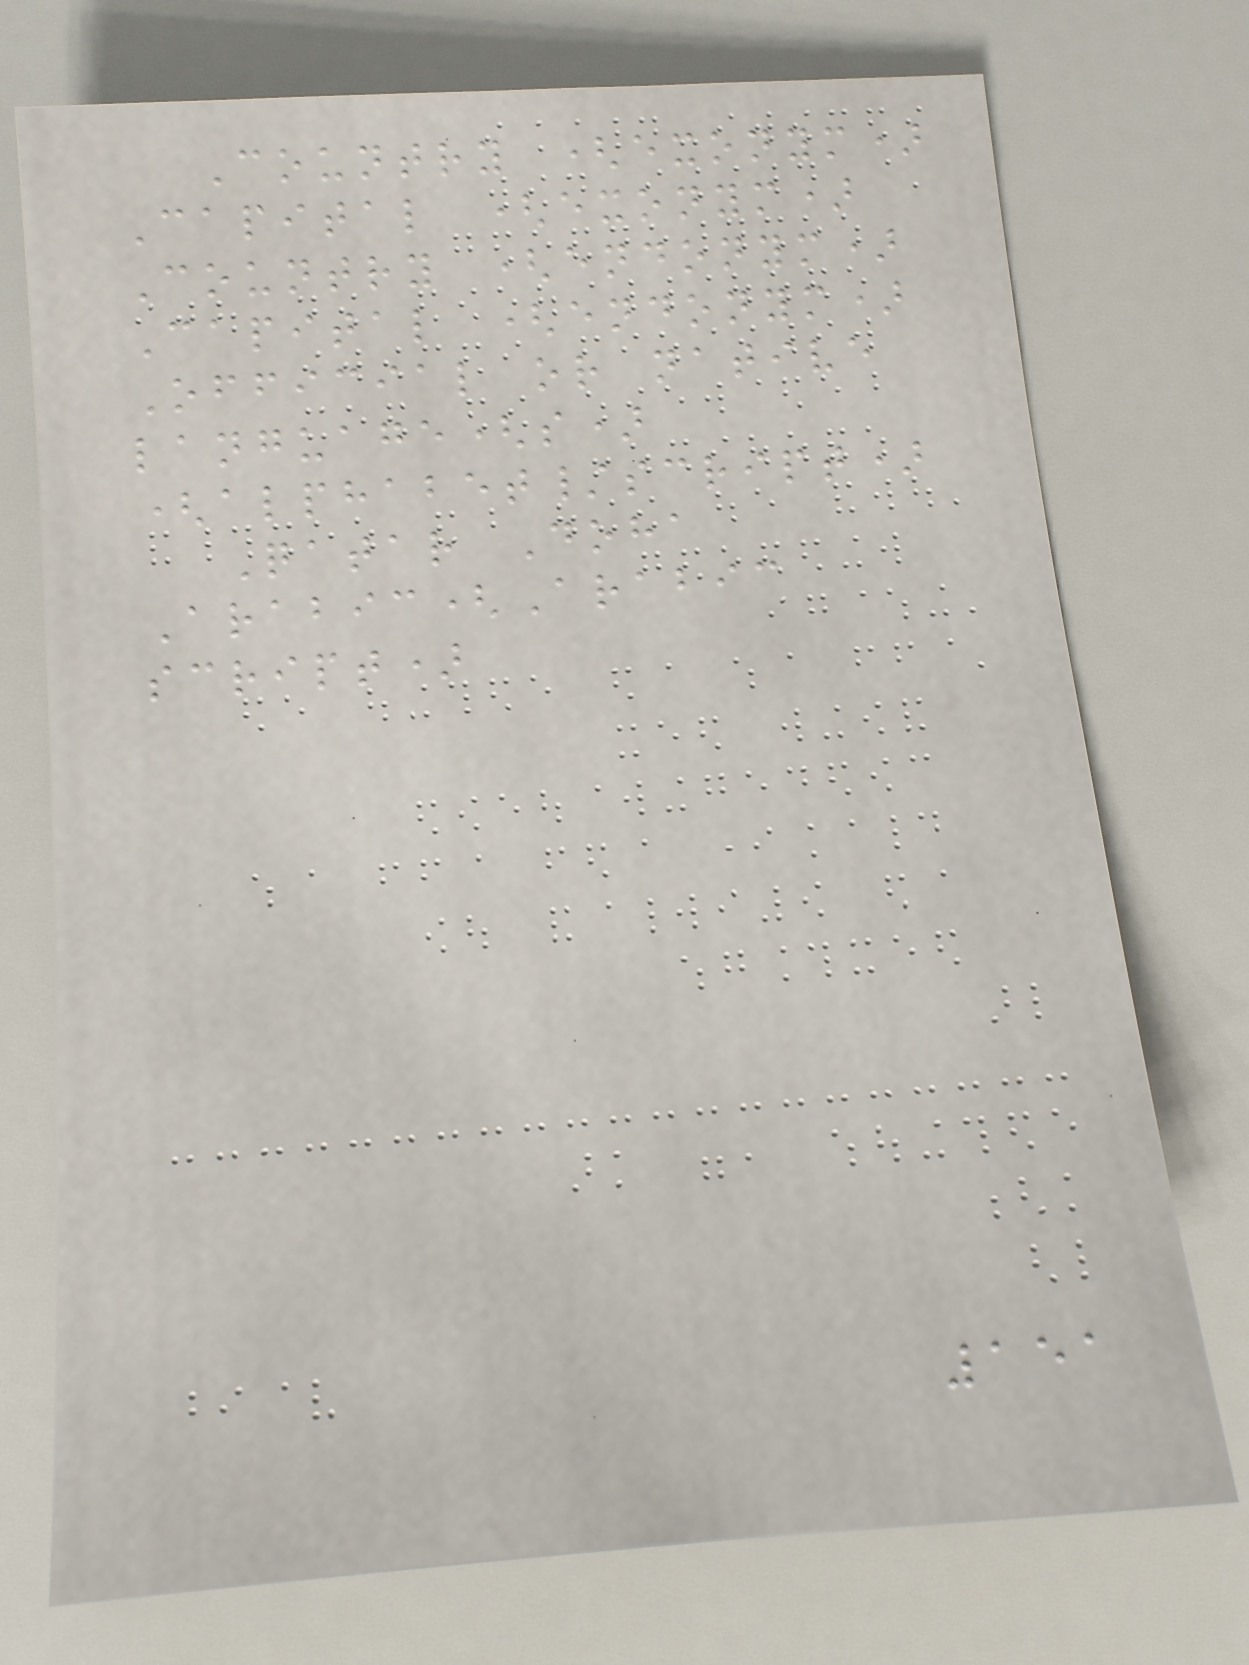Country (exonym)
Capital (exonym)
Country (endonym)
Capital (endonym)
Official or native
language(s)
(alphabet/script)
Qatar Doha
Arabic(Arabic
script)
151
